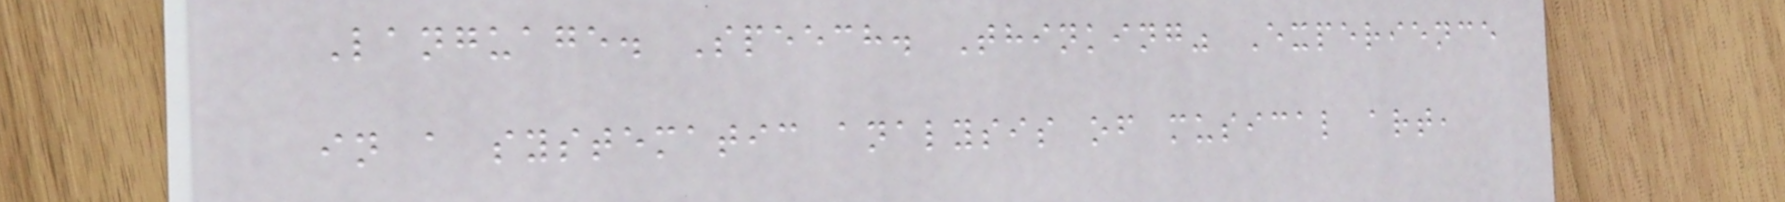Language. Speech. Thinking" Experience
in a systematic analysis of musical art,
